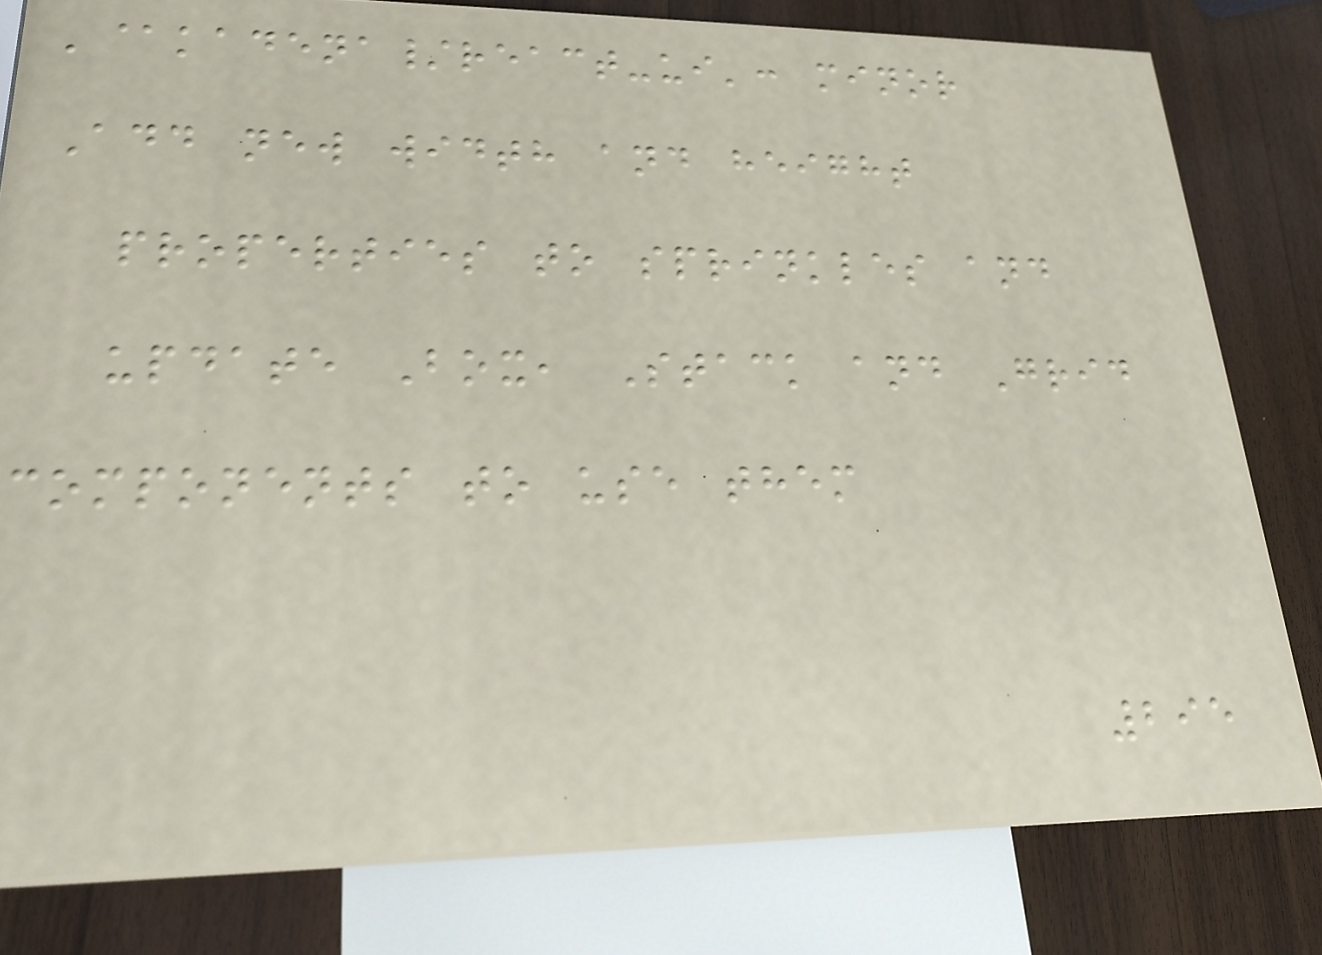'@kadena/react-ui': minor
Add new width and height
properties to sprinkles and
update Box, Stack and Grid
components to use them
295
